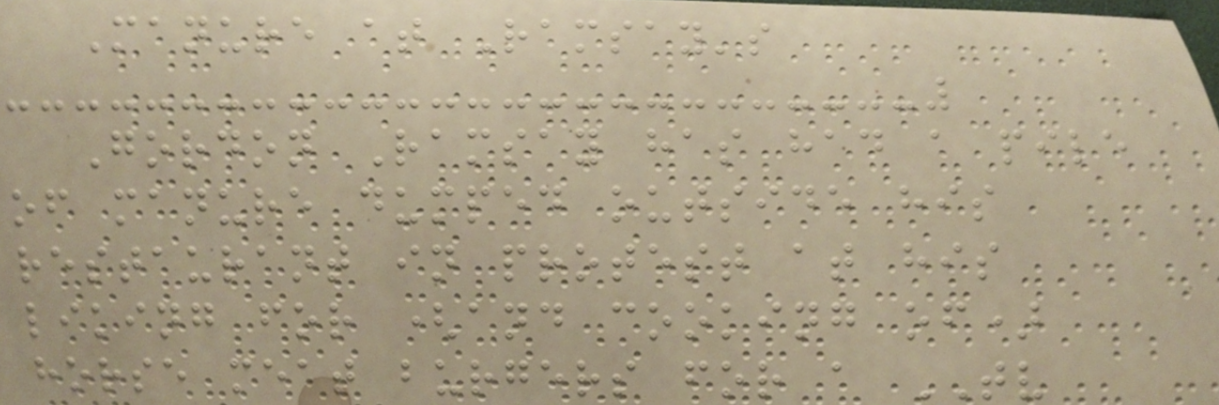Manure at Ramsay's
Gordon Ramsay has had a pile
of manure dumped outside his
restaurant in protest at his
liking for (and cooking of)
horse meat burgers for a TV
